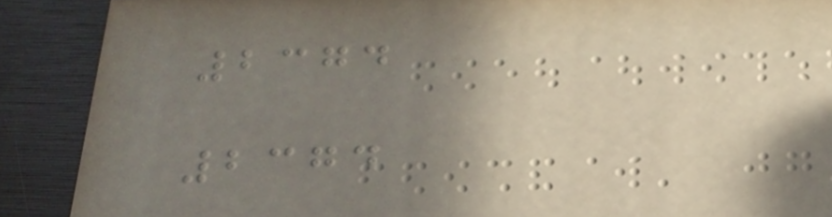2374
2374
